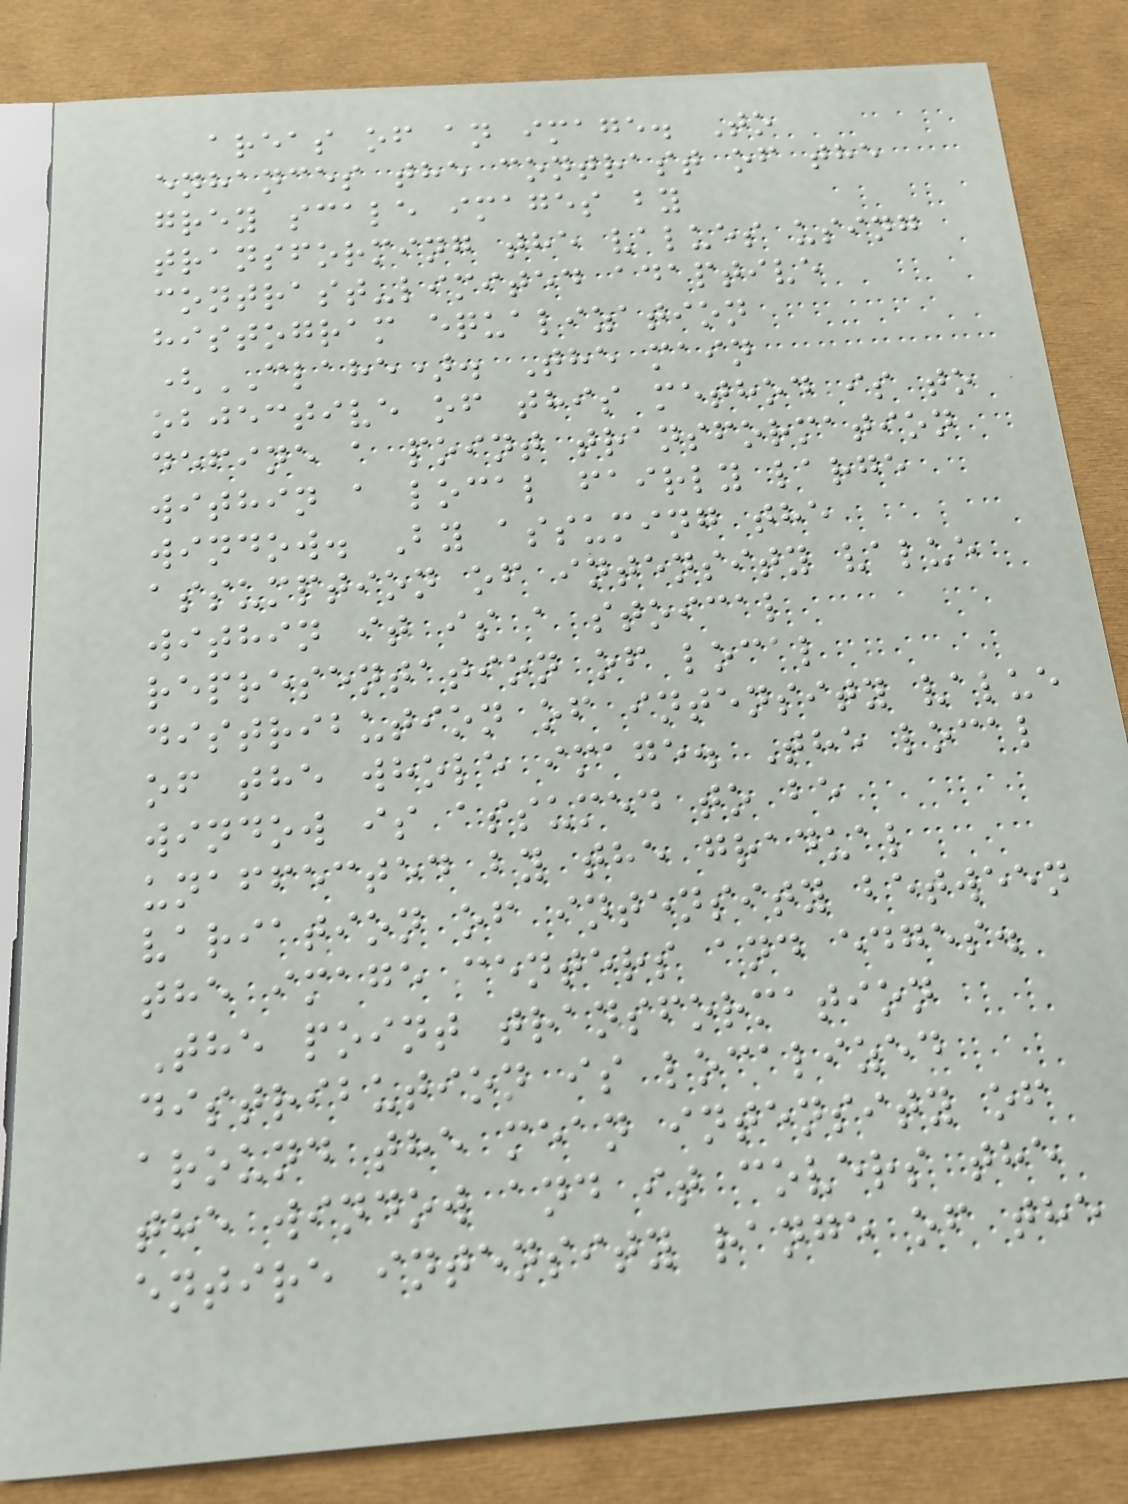areas of an image. To
enhances the contrast of the
grey scale images by
transforming the values using
contrast-limited adaptive
histogram equalization
(CLAHE). The main
objective of this method is to
define a point transformation
within a local fairly large
window. By assuming the
assumption of intensity value
within it is a stoical
representation of local
distribution of intensity value
of the whole image. The local
window is assumed to be
unaffected by the gradual
variation of intensity between
the image centers and edges.
The point transformation
distribution is localized
around the mean intensity of
the window and it covers the
entire intensity range of the
